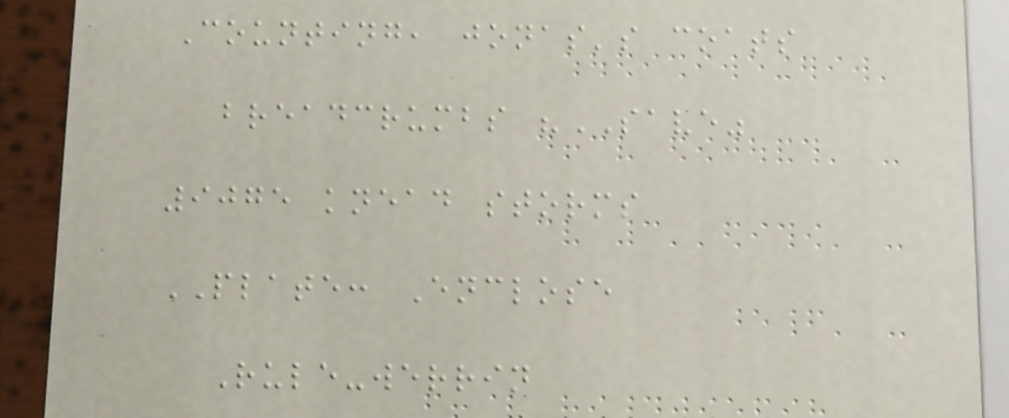Counting, jonas's coats
breadcrumbs "SAVE"
9075 knead storms
PLATE: Enclose
Rule-werrin
